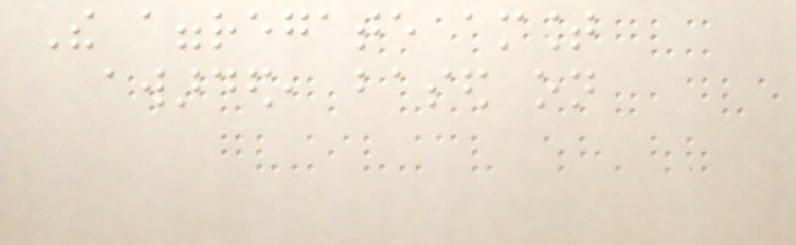The aggregate amount
awarded, based on
